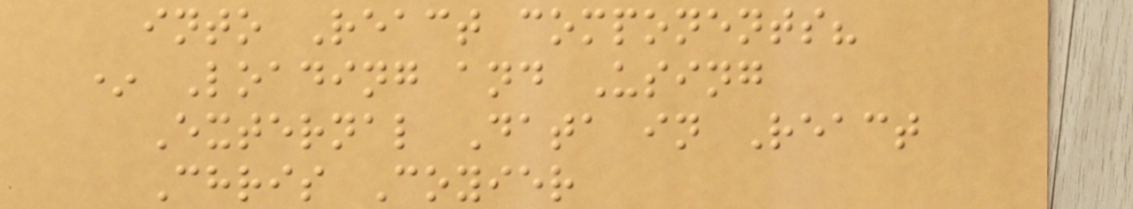into React components?
* Loading and Using
External Data in React
Chris Coyier
